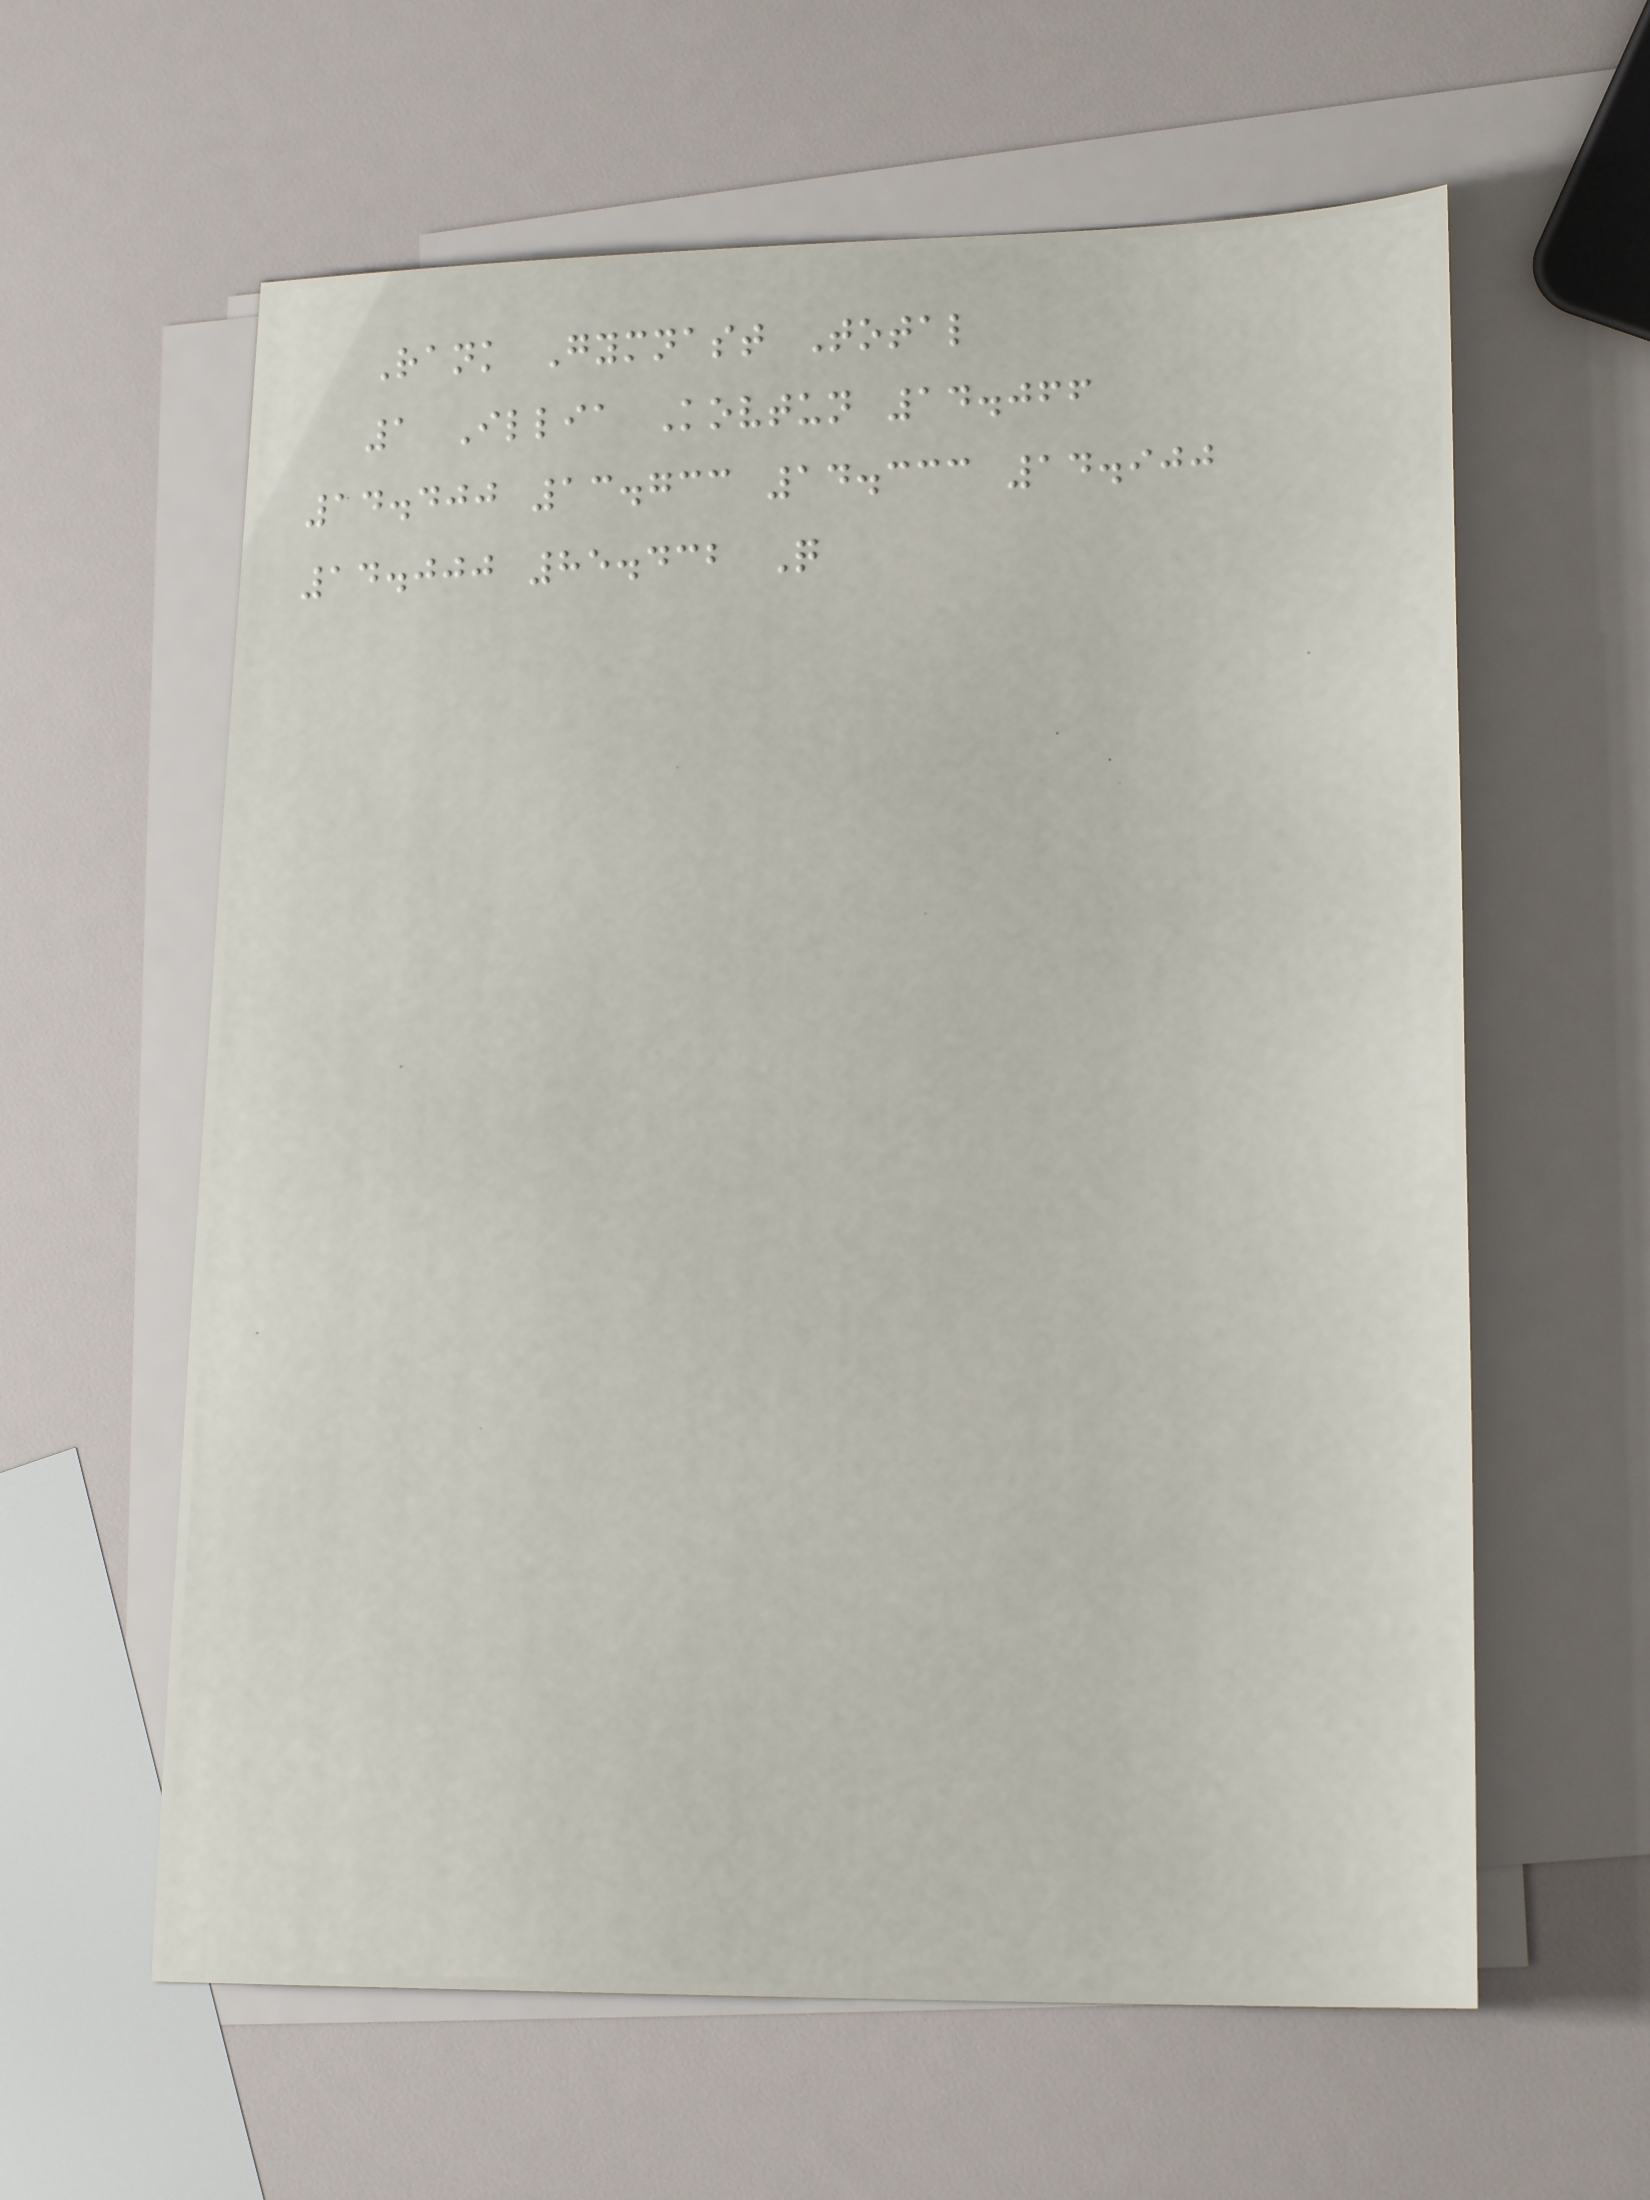Rank Gymnast Total
1 Illia Kovtun 14.066
14.400 13.733 14.333 14.900
14.000 85.432 Q
